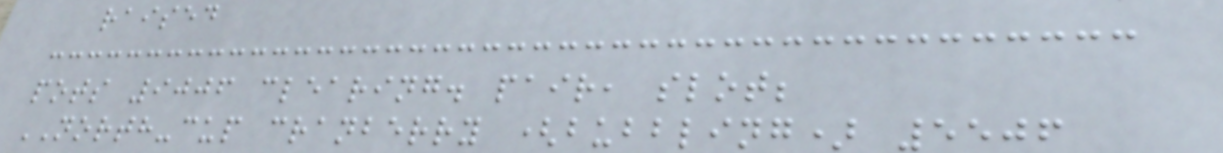raised
pots 9006 clearing. pair, slot;
NORTH-cup cranberry (bubbling) 5506
